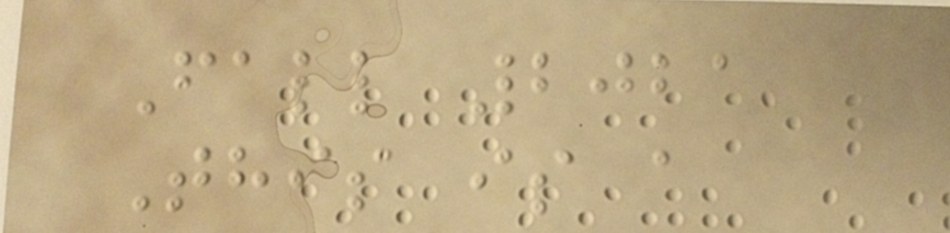Fall 2021
This is a
